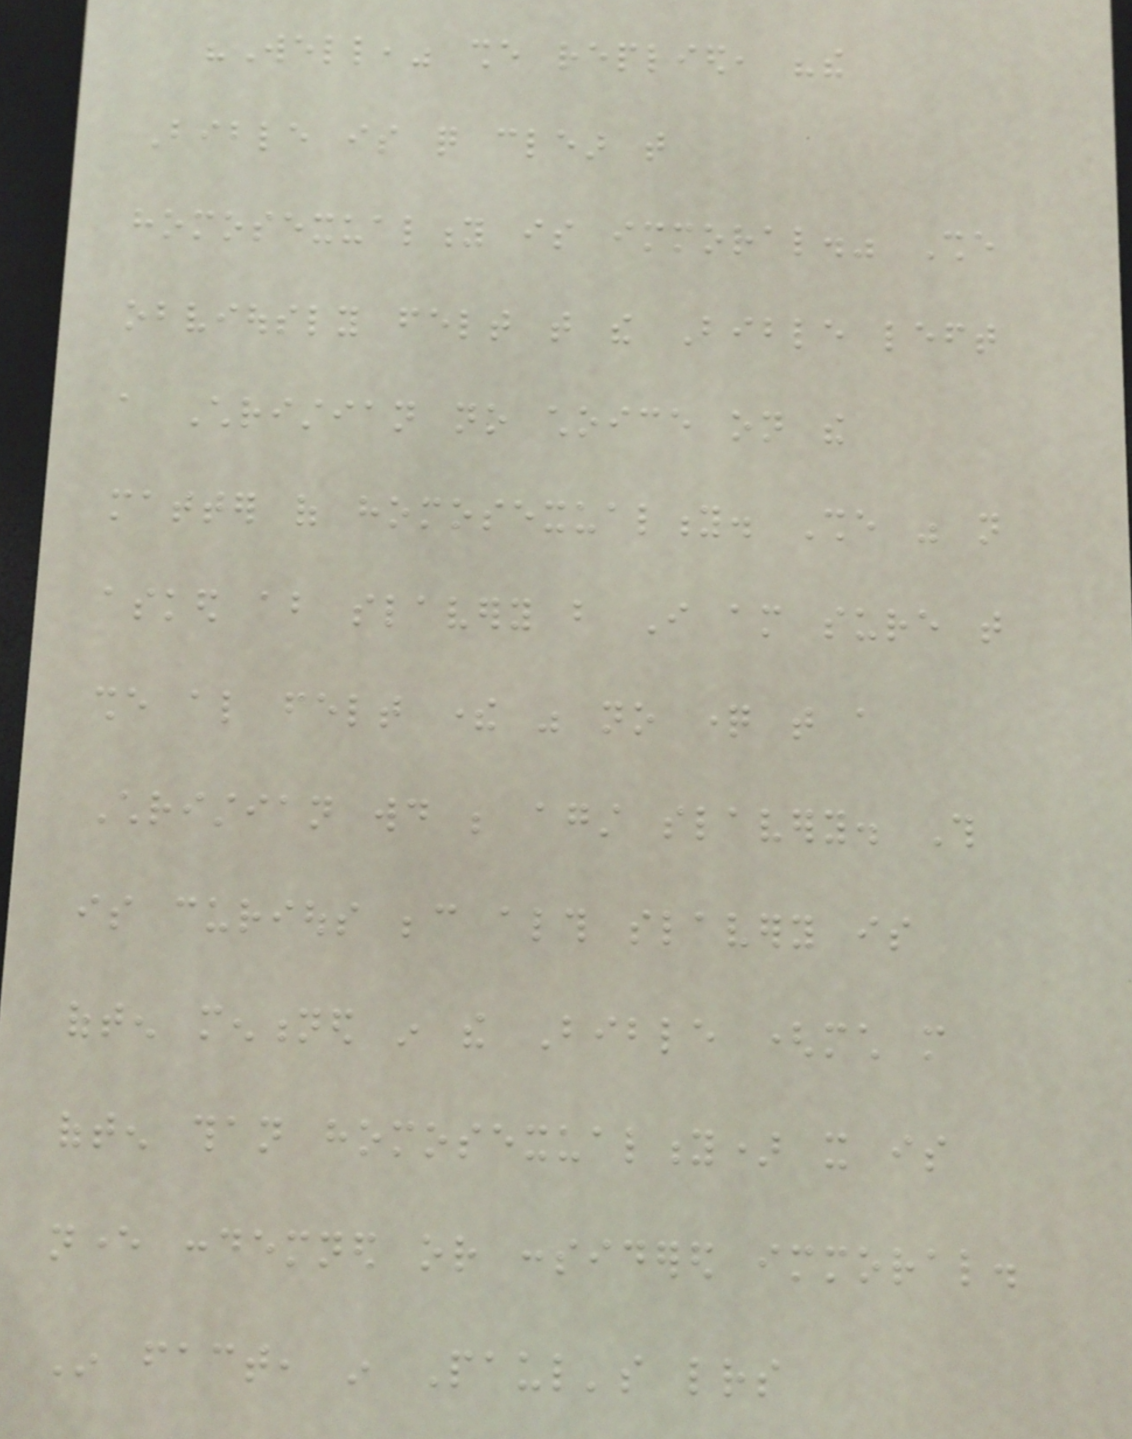"Well," she replied, "the
Bible is quite clear that
homosexuality is immoral." She
obviously felt that the Bible left
a Christian no choice on the
matter of homosexuality. She was not
asked about slavery but I am sure that
she also felt there was no question that a
Christian would be against slavery. This
is curious because although slavery is
often mentioned in the Bible (much more
often than homosexuality) it is
never condemned or considered immoral.
In fact, in Paul's letters
